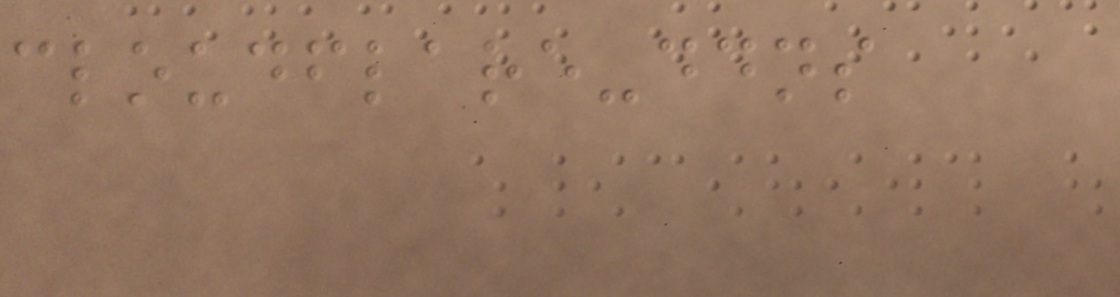cloudflare-ddns
